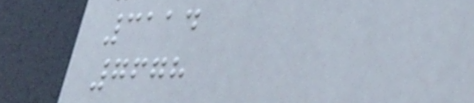3114
7678
